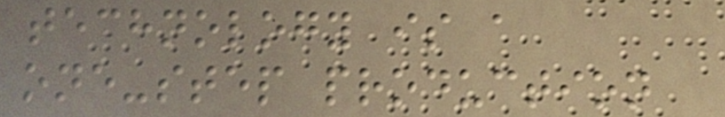technology is a
one-step production
